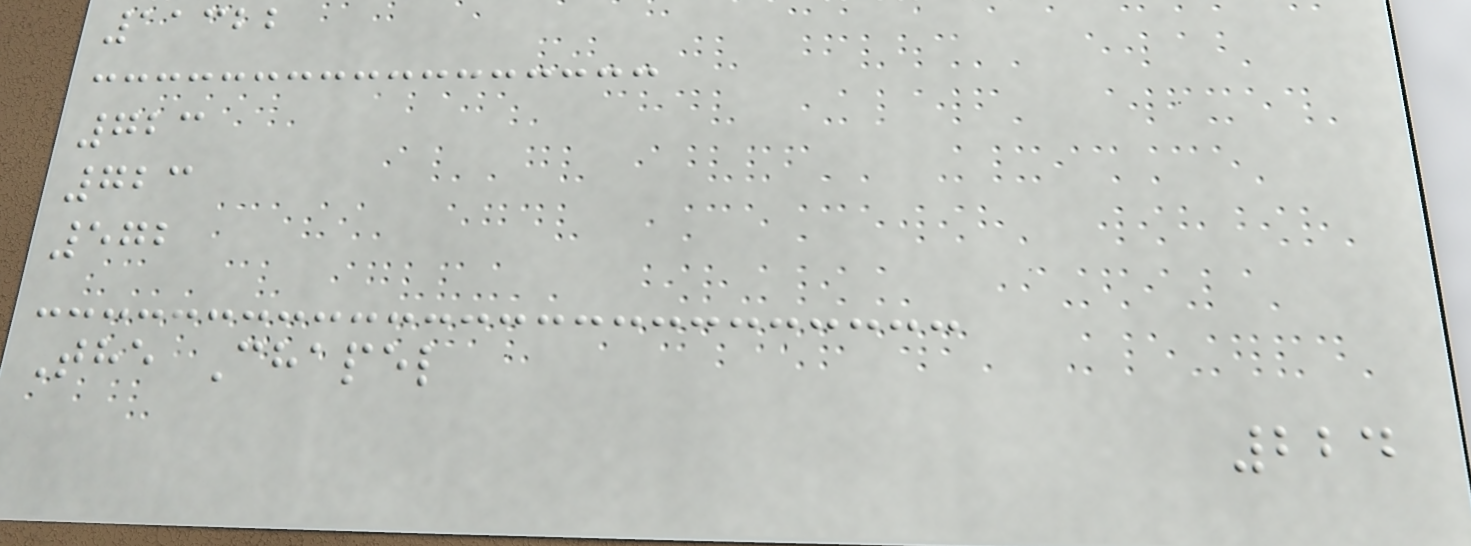11322
723
723
572
The Chapel
224
